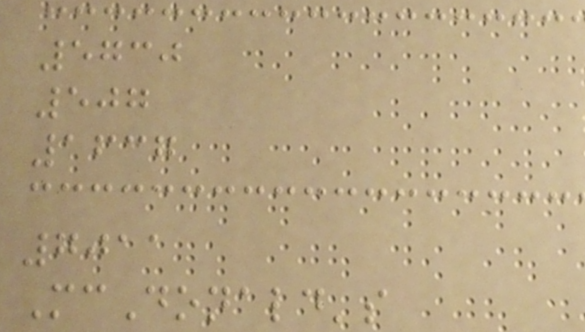5730
507
1637
7011
McDonald's
